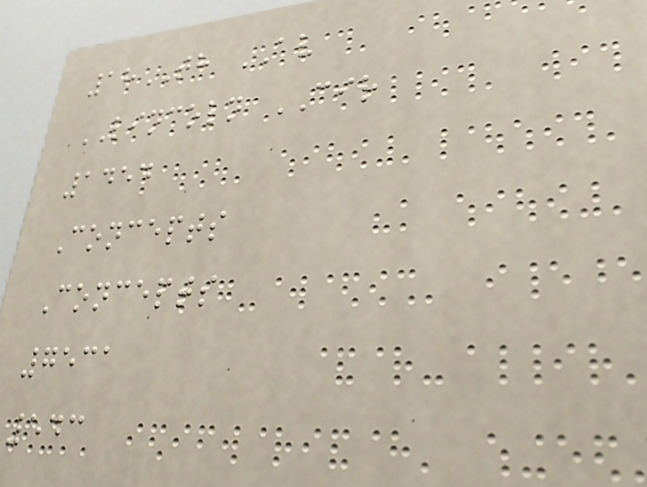18TH AV
LINCOLN CIR
1454
Concepts
Concepts
7531
543
